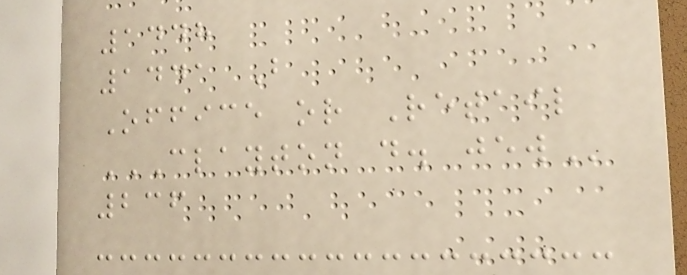1448
1441 B
Office or Retail
CLAYTON D. JEW
236
